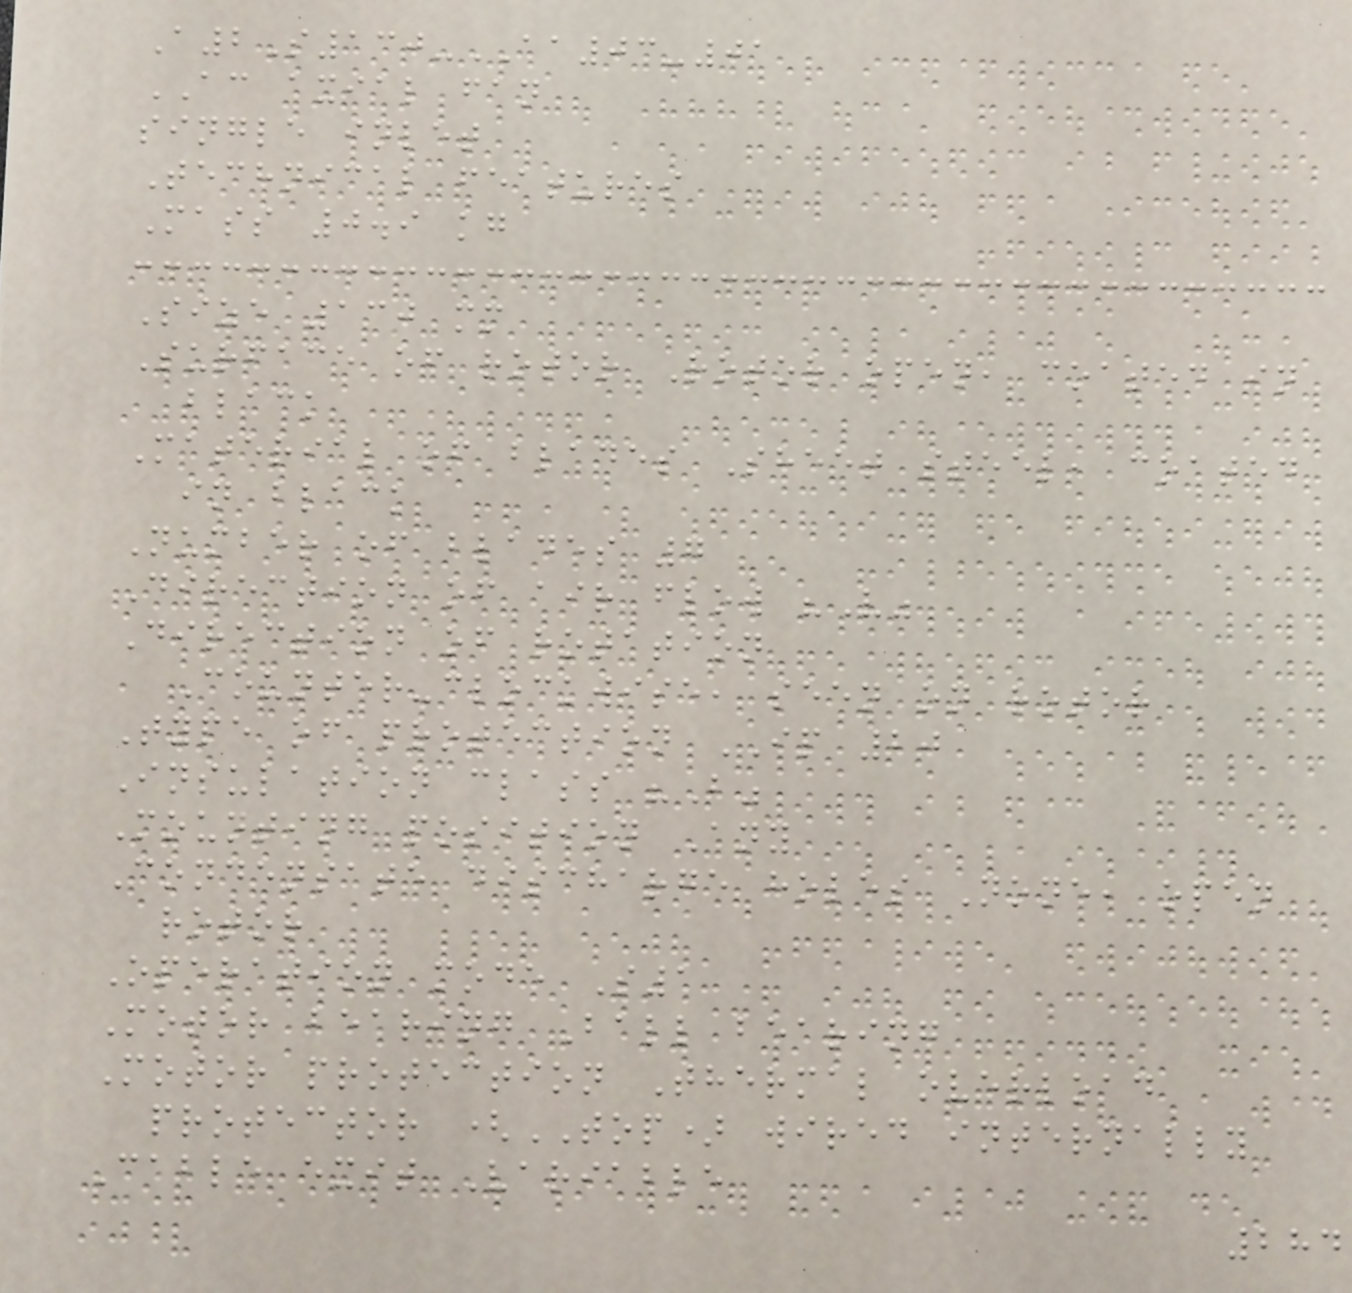A2S130-AA03-01
AC axial fan
single inlet
Technical features
Mass 0.9 kg
Size 130 mm
Surface of rotor Rotor open, coated in
black
Material of blades Sheet steel, coated
in black
Number of blades 7
Direction of air flow "V"
Direction of rotation
Counter-clockwise, seen on rotor
Type of protection IP 20
Insulation class "B"
Mounting position Any
Condensate discharge holes None, open
rotor
Operation mode S1
Motor bearing Ball bearing
Motor protection Thermal overload
protector (TOP) wired internally
Cable exit Variable
284
